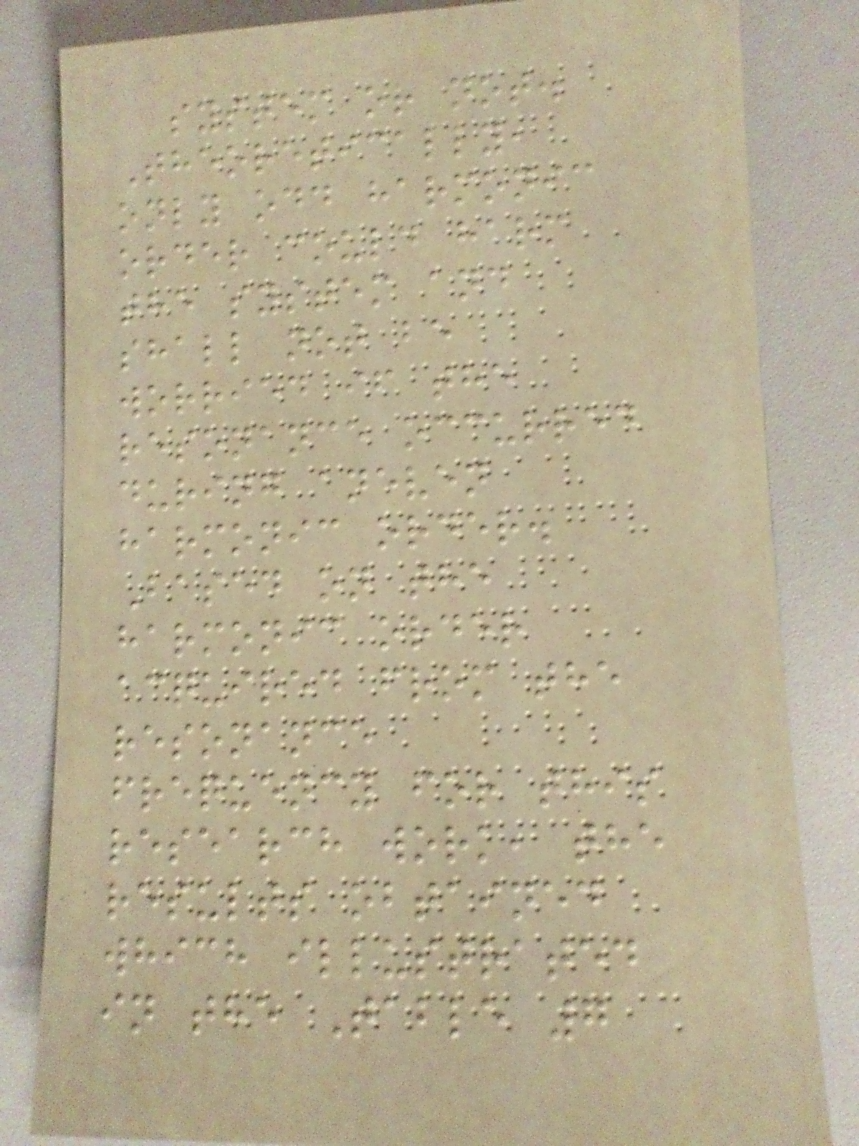system or not.
Theoretically,
only odd harmonic
order could harm
the system and
shall not be
worried if the
resonance occurred
during aneven
harmonic order.
Based on the
harmonic order
acquired from the
resonance
frequency for this
research work, the
results obtained
which illustrated
in the Table 7
